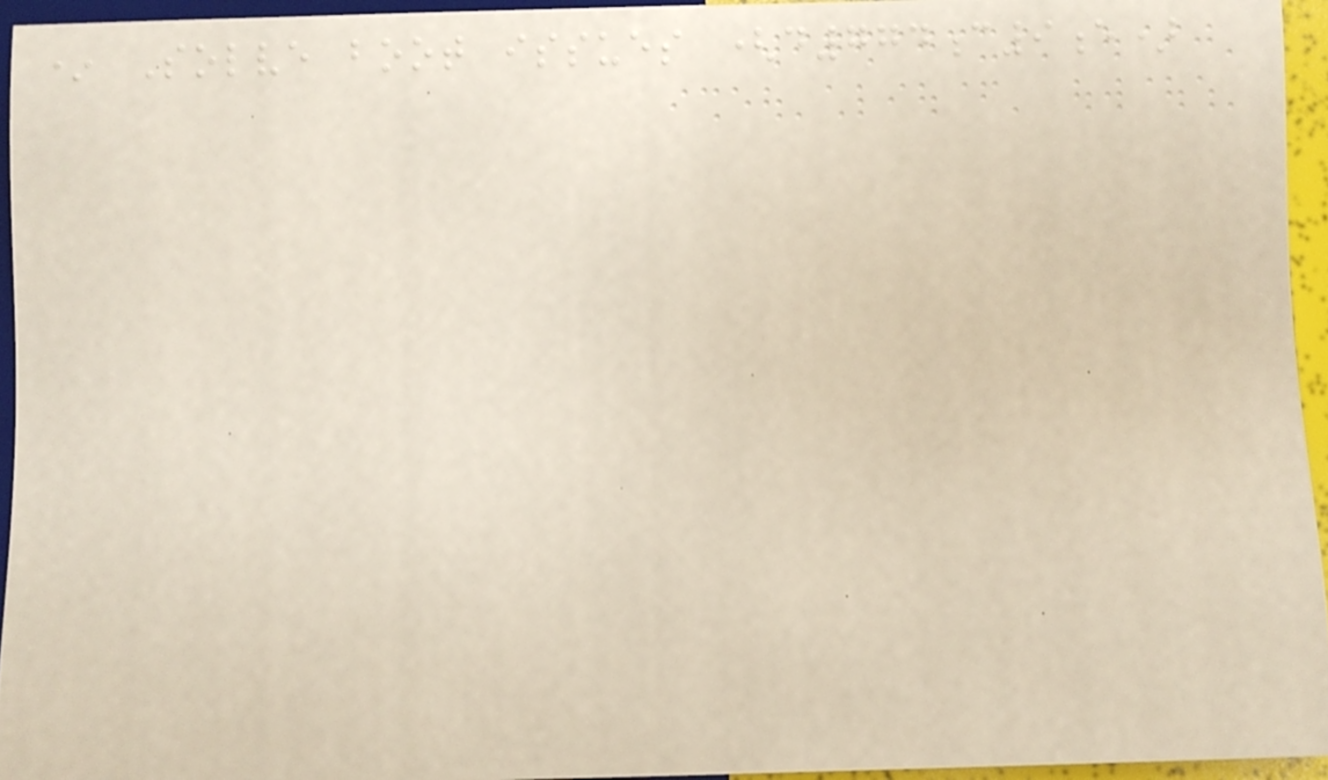* Solve boot issues (d774c9e)
